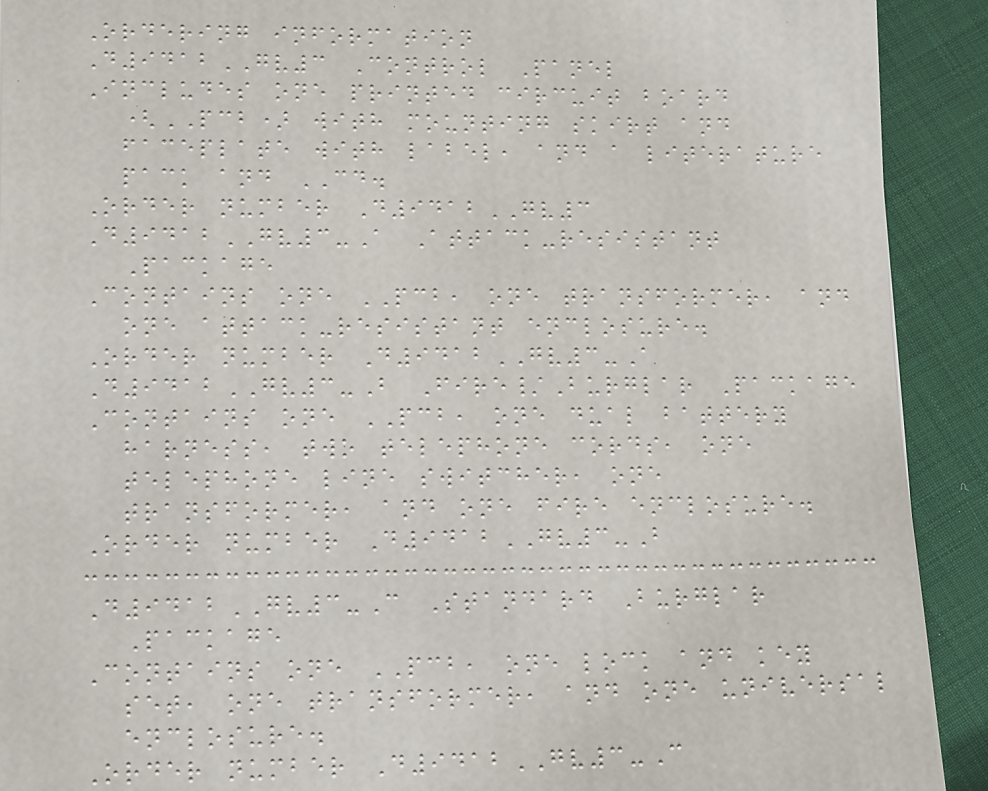Ordering information
D9412GV3 Control Panel
Includes one printed circuit board
(PCB) with mounting skirt and
faceplate with label, and a literature
pack and CD.
Order number D9412GV3
D9412GV3-A Attack-resistant
Package
Contains one PCB, one transformer, and
one attack-resistant enclosure.
Order number D9412GV3-A
D9412GV3-B Fire/Burglar Package
Contains one PCB, one dual battery
harness, two telephone cords, one
telephone line switcher, one
transformer, and one fire enclosure.
Order number D9412GV3-B
D9412GV3-C Standard Burglar
Package
Contains one PCB, one lock and key
set, one transformer, and one universal
enclosure.
Order number D9412GV3-C
